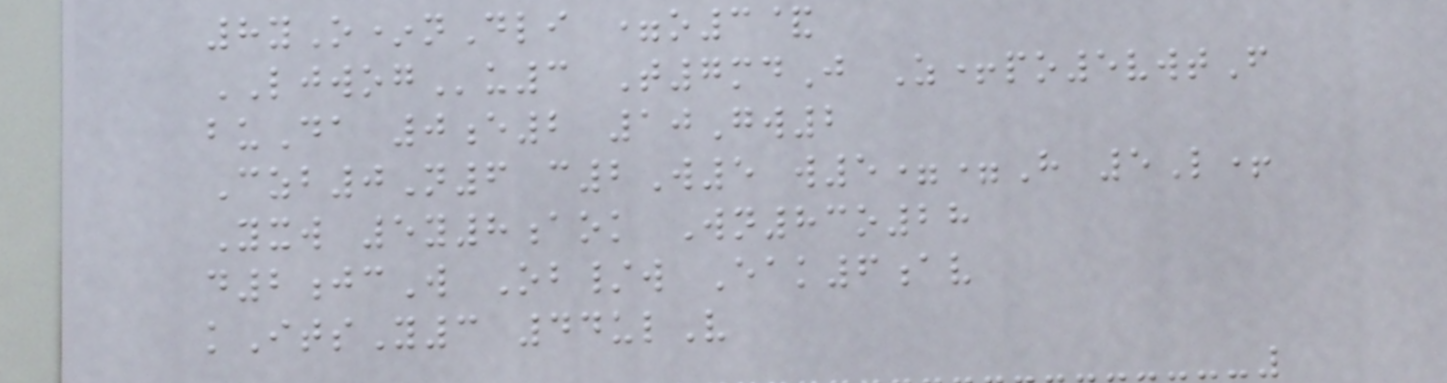8yO*nDli =o3&
LJWOGu3 T7mdJ Z+po5vwtF
buDa 0e2 10Gw2
Czb0N6 c2W5 w5==H 5L+
Yxw 5y8aok Wn83o28
d2jcW Ob/w Eak6av
kItsY3 44ulV
